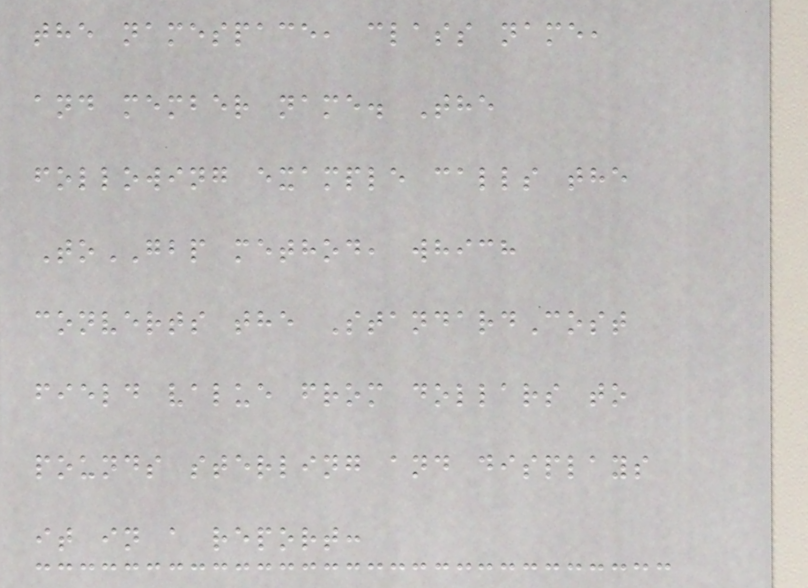the namespace, class name,
and member name. The
following example calls the
ToGBP method, which
converts the StandardCost
field value from dollars to
pounds sterling and displays
it in a report:
